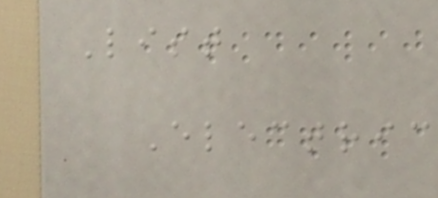List
Electric
